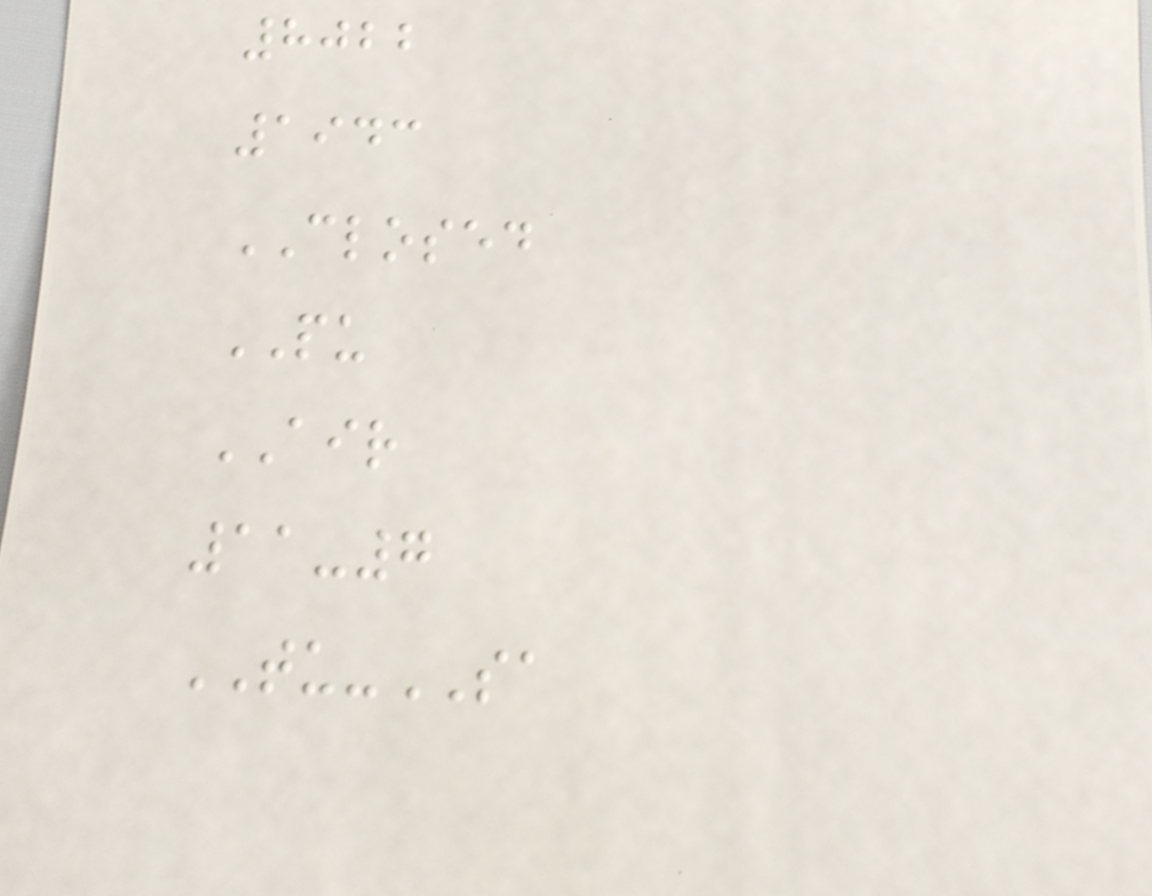8022
1943
CLOSED
PU
AIR
11-7
TU-SA
